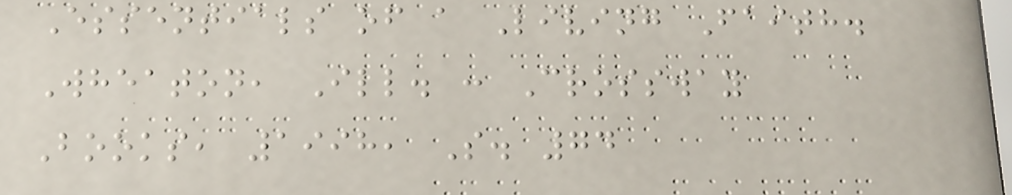Essentials of a Living Faith.
Wheaton, Ill. : Crossway
Books, 1998, S. 74
